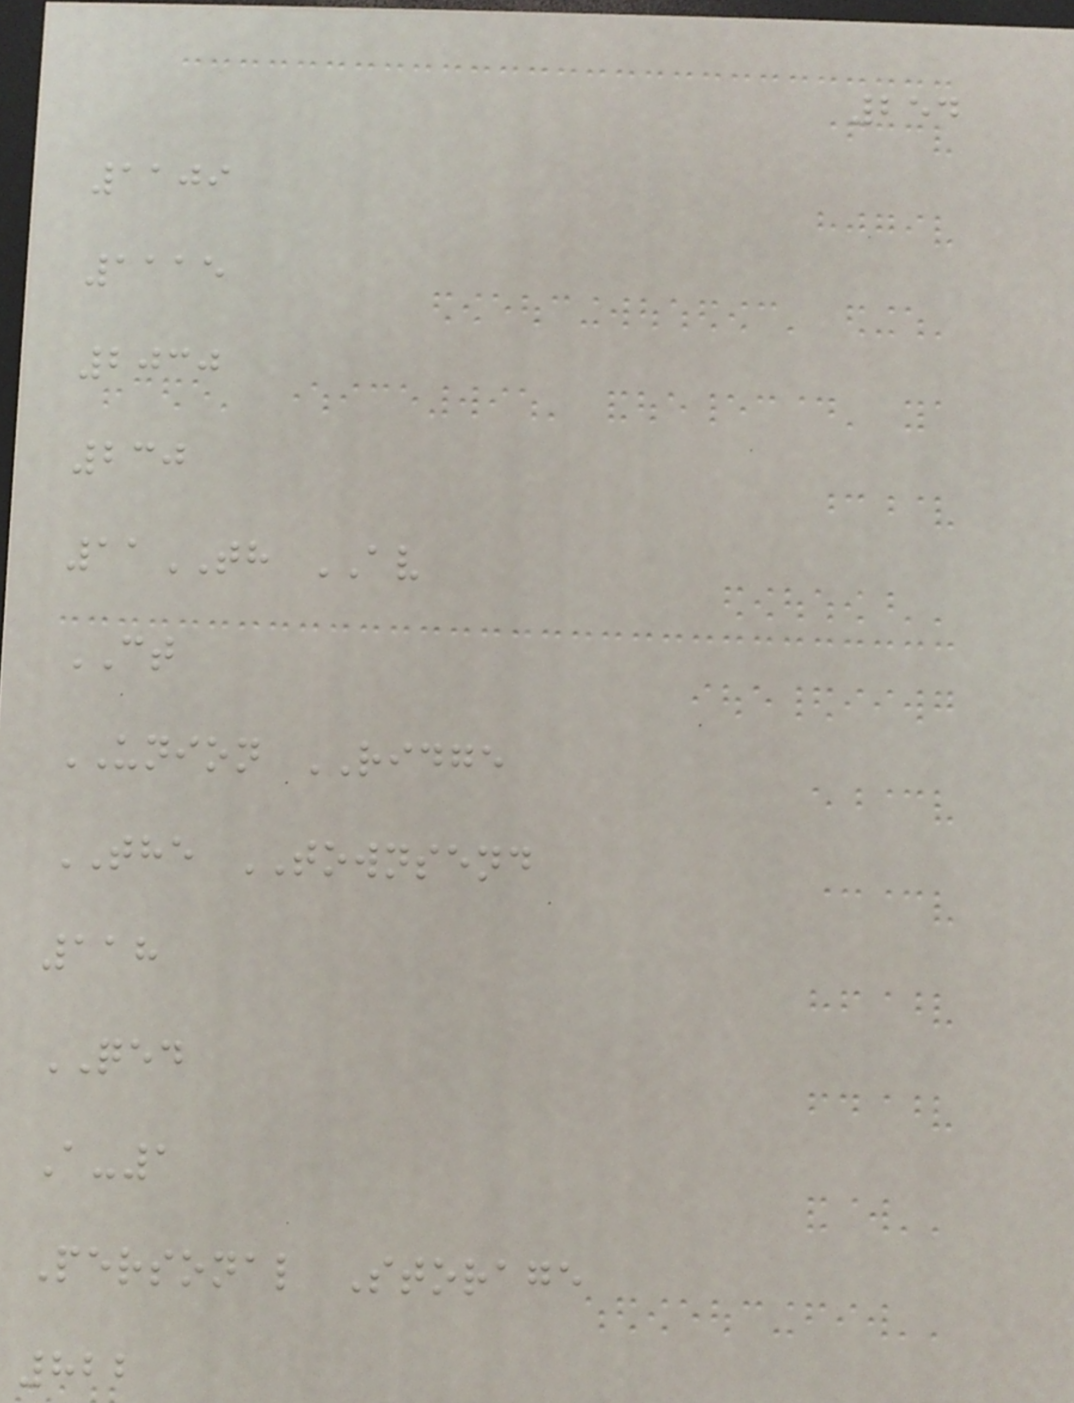254
1109
1115
2030
230
11TH AV
CT
UNION RIDGE
THE TOWNSEND
118
QED
A-1
Personal Storage
822
